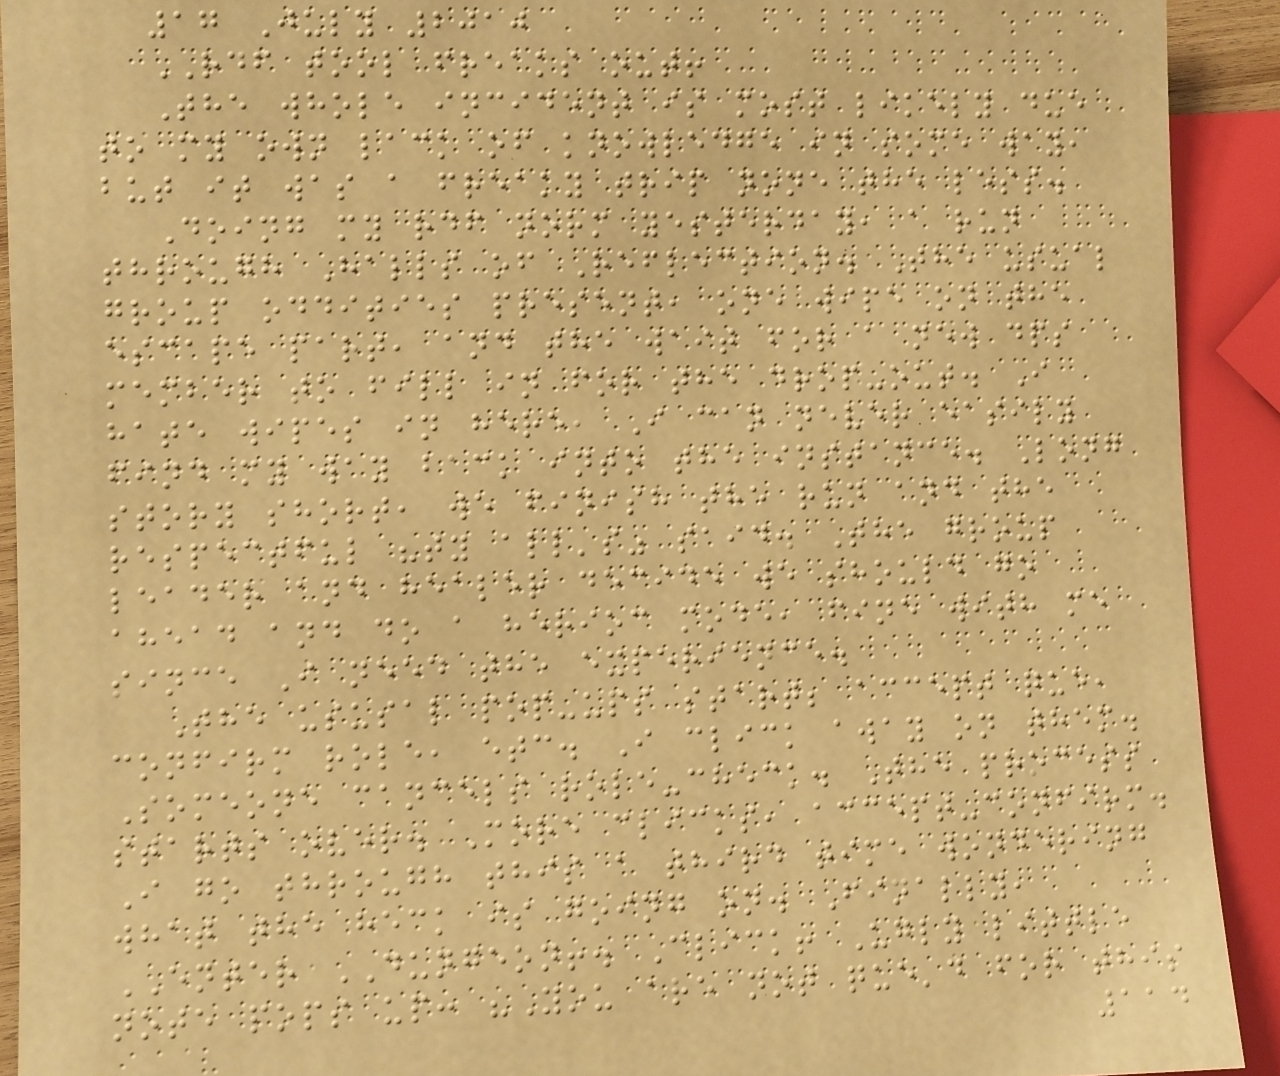17 July 2010
RDF tool freaks out!
The whole incident is most likely due
to my own lack of knowledge in some way,
but it was a freaky trip none the less.
Doing my rdf norm yesterday, a run
through Halls of Reflection. The usual
group oddities present, one wipe on the
escape part, and the wait for a new dps
member to fill in for the drop-out. I
hate wipes in here, I can never easily
find my way back into the instance. Long
story short, we finish the run and the
respectful "ty all's" said. The group
leader and healer decide we should go
ahead and do a herioc mode, fine with me
since I need the experience.
The ususal pop-ups start; accept que,
confirm role, etc. I click away on them.
Someone cancels role-check. The process
starts over. More clicks, accept-confirm.
I go through this a third time wondering
what the heck is going on. Finally,
ENTER DUNGEON!. Click! Ugly little
note pops up: "You are not que'd for this
114
